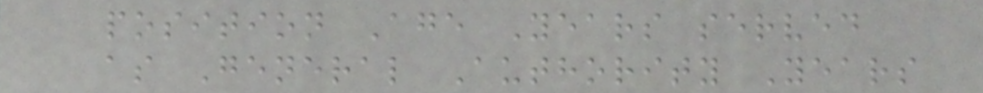position Age Years served
as General Authority Years
